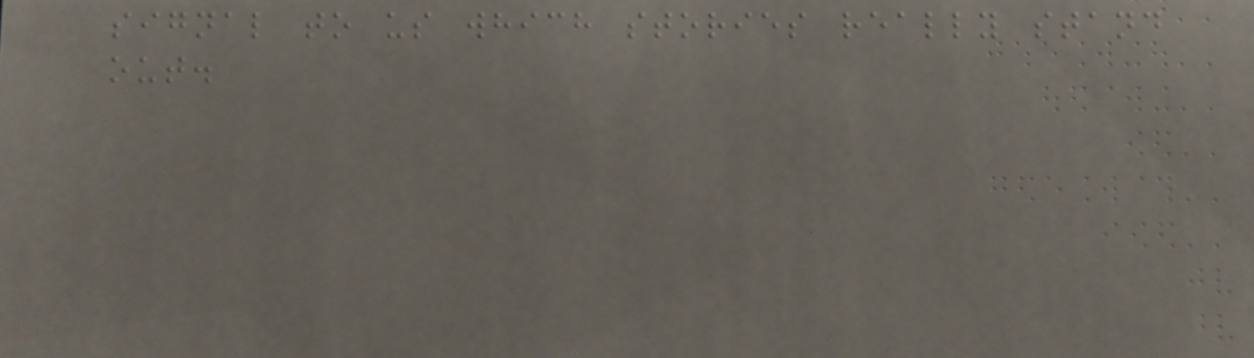signal to us which stories really stand
out.
